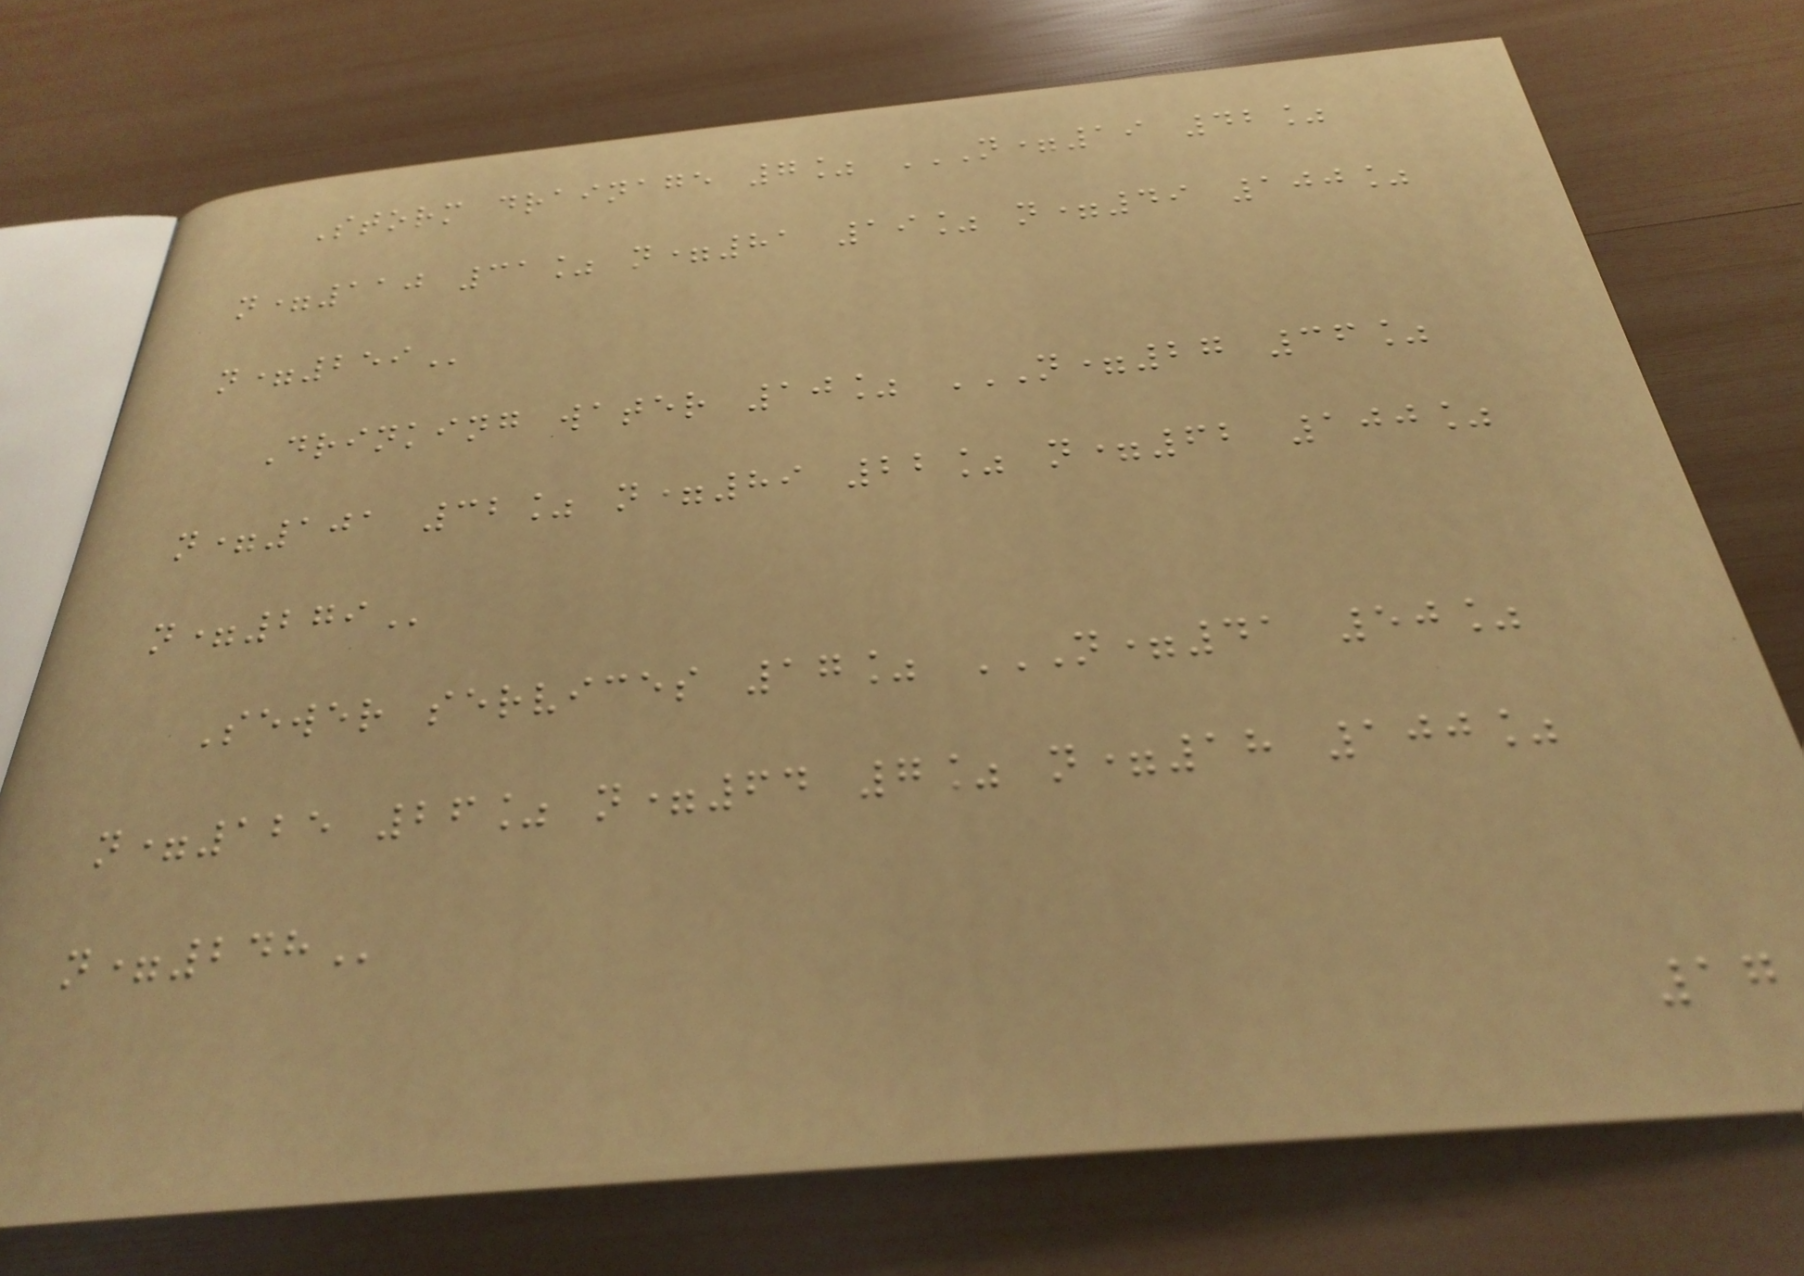Storm drainage 7% N=19 42%
N=110 31% N=81 19% N=49 100%
N=259
Drinking water 10% N=27 36%
N=101 32% N=89 22% N=62 100%
N=279
Sewer services 17% N=41 50%
N=125 26% N=64 7% N=18 100%
N=248
17
